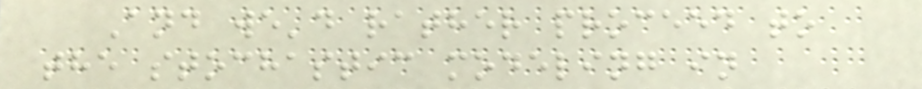And we'd rather proceed to
the stochastic modeling in
